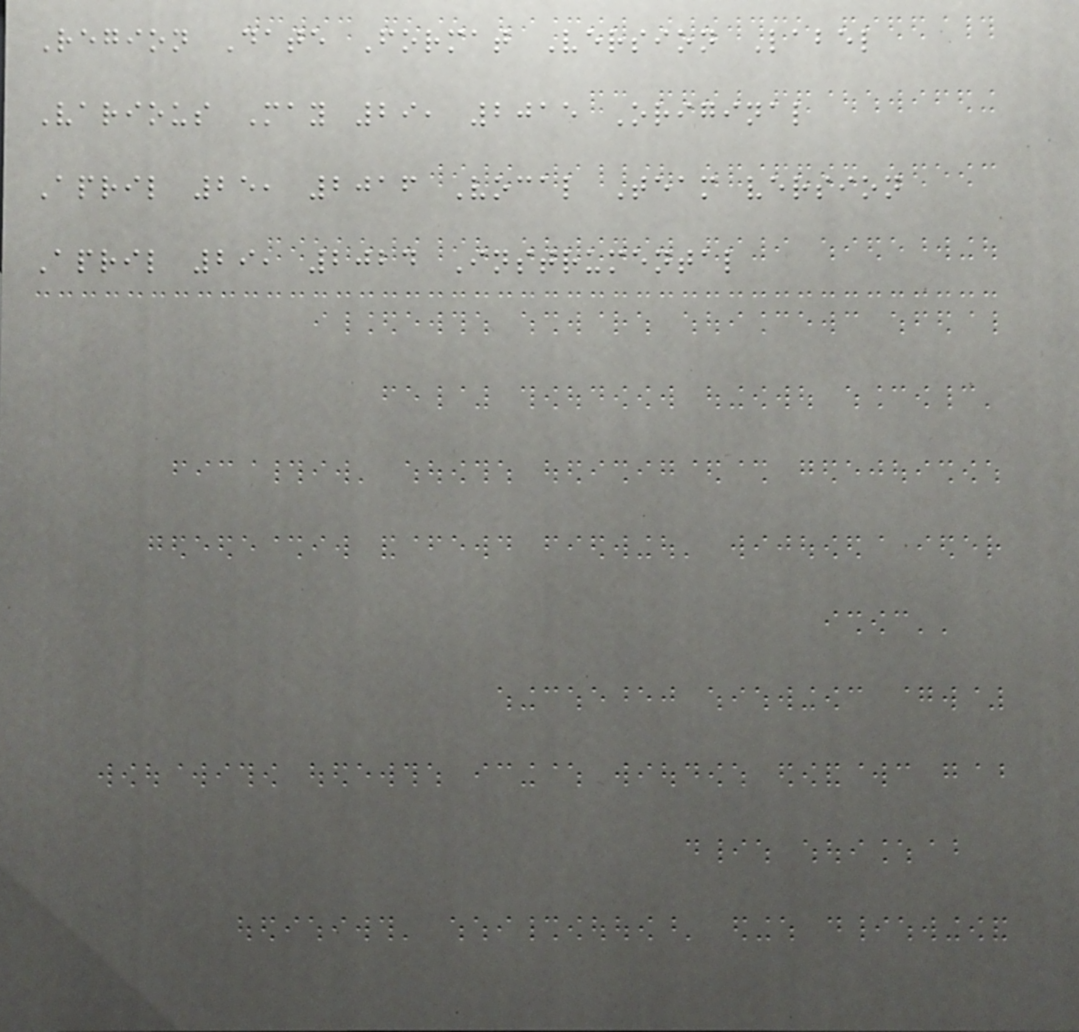Region Date Format Version Label
Various May 29, 2015 Original
April 25, 2016 Vocal Team version
April 29, 2024 Instrumental
